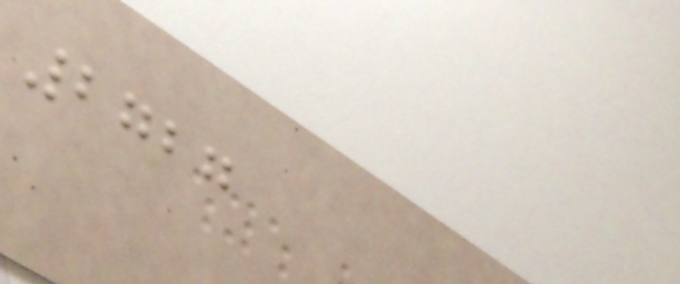2727
